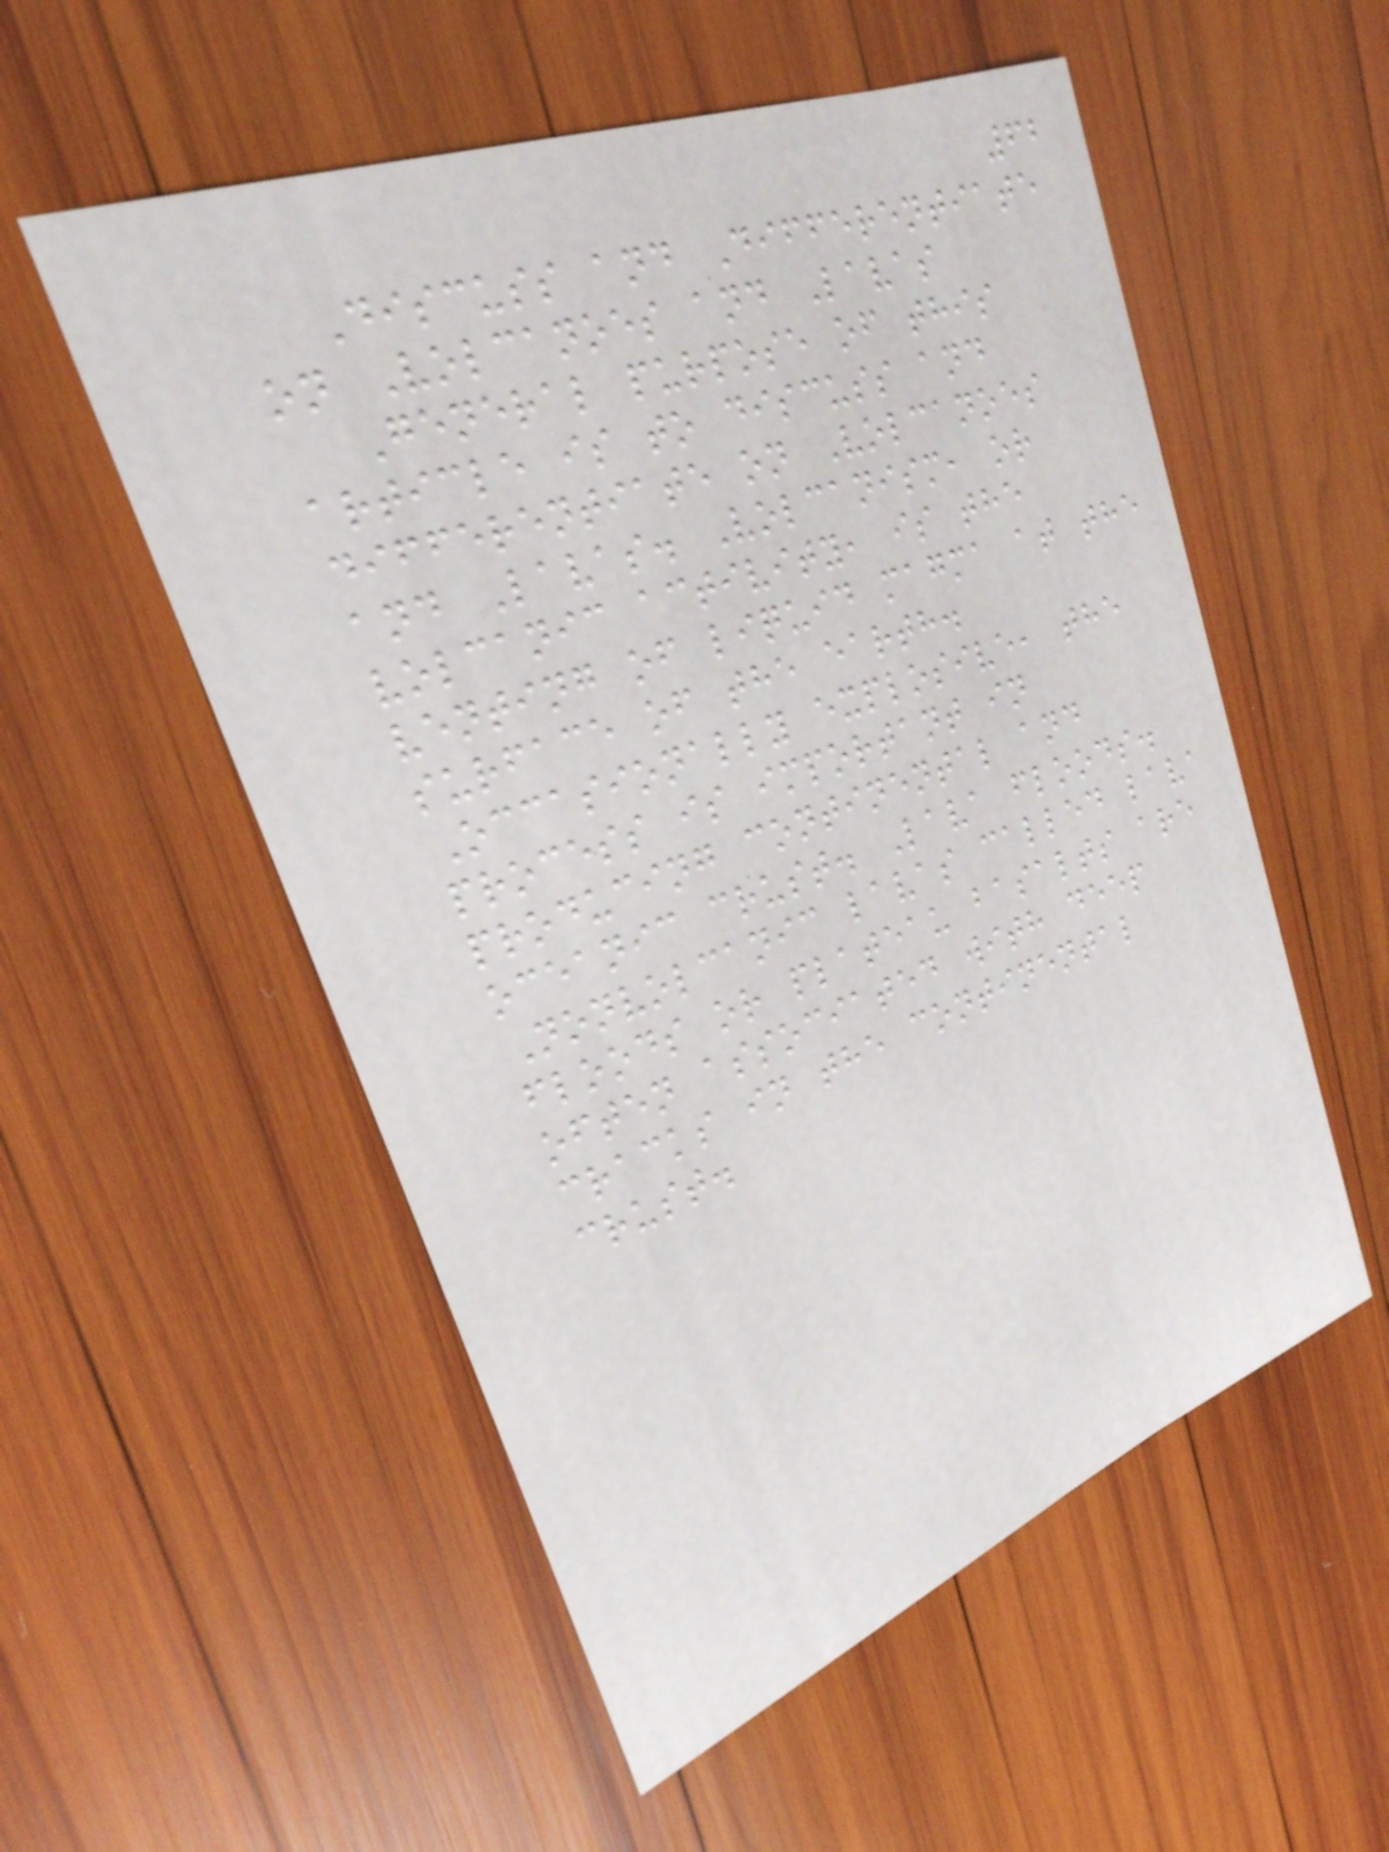62
Discuss and Differentiate
on Volcanoes and Lavas
General purpose of this
article is to discuss and
differentiate on Volcanoes
and Lavas. Volcanism, or
volcanic activity, is the
venting of liquid magma at the
surface of the earth.
Occasionally explosive, the
process is important in
producing continental and
oceanic crust. Lava floods.
Nonvolcanic lavas called lava
floods or plateau basalts are
often associated with deep
cracks in the continental
crust.
